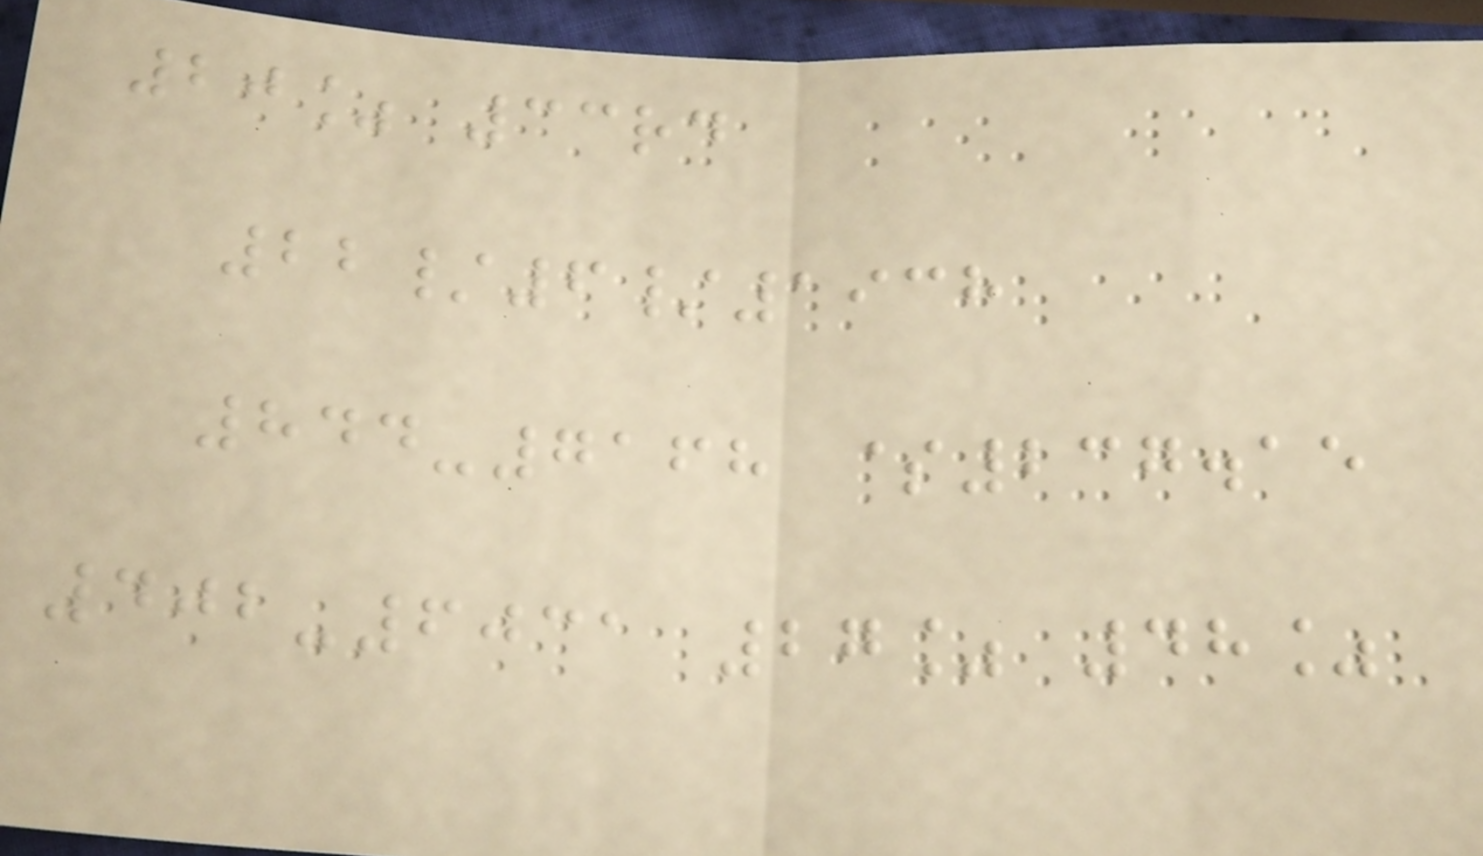20% 33rd
22/6/1938
844-7168 $237.15
402-6031 27% 48%
